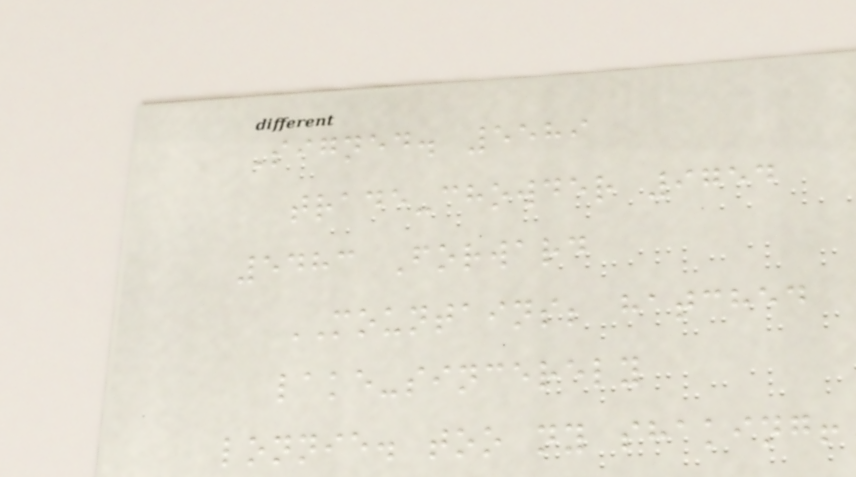Signed. 5589
trade-chowder 9754
5483 Forward
MOUNTAINS; hatched
lake-sincerely
lonnie. too ny shaking!
